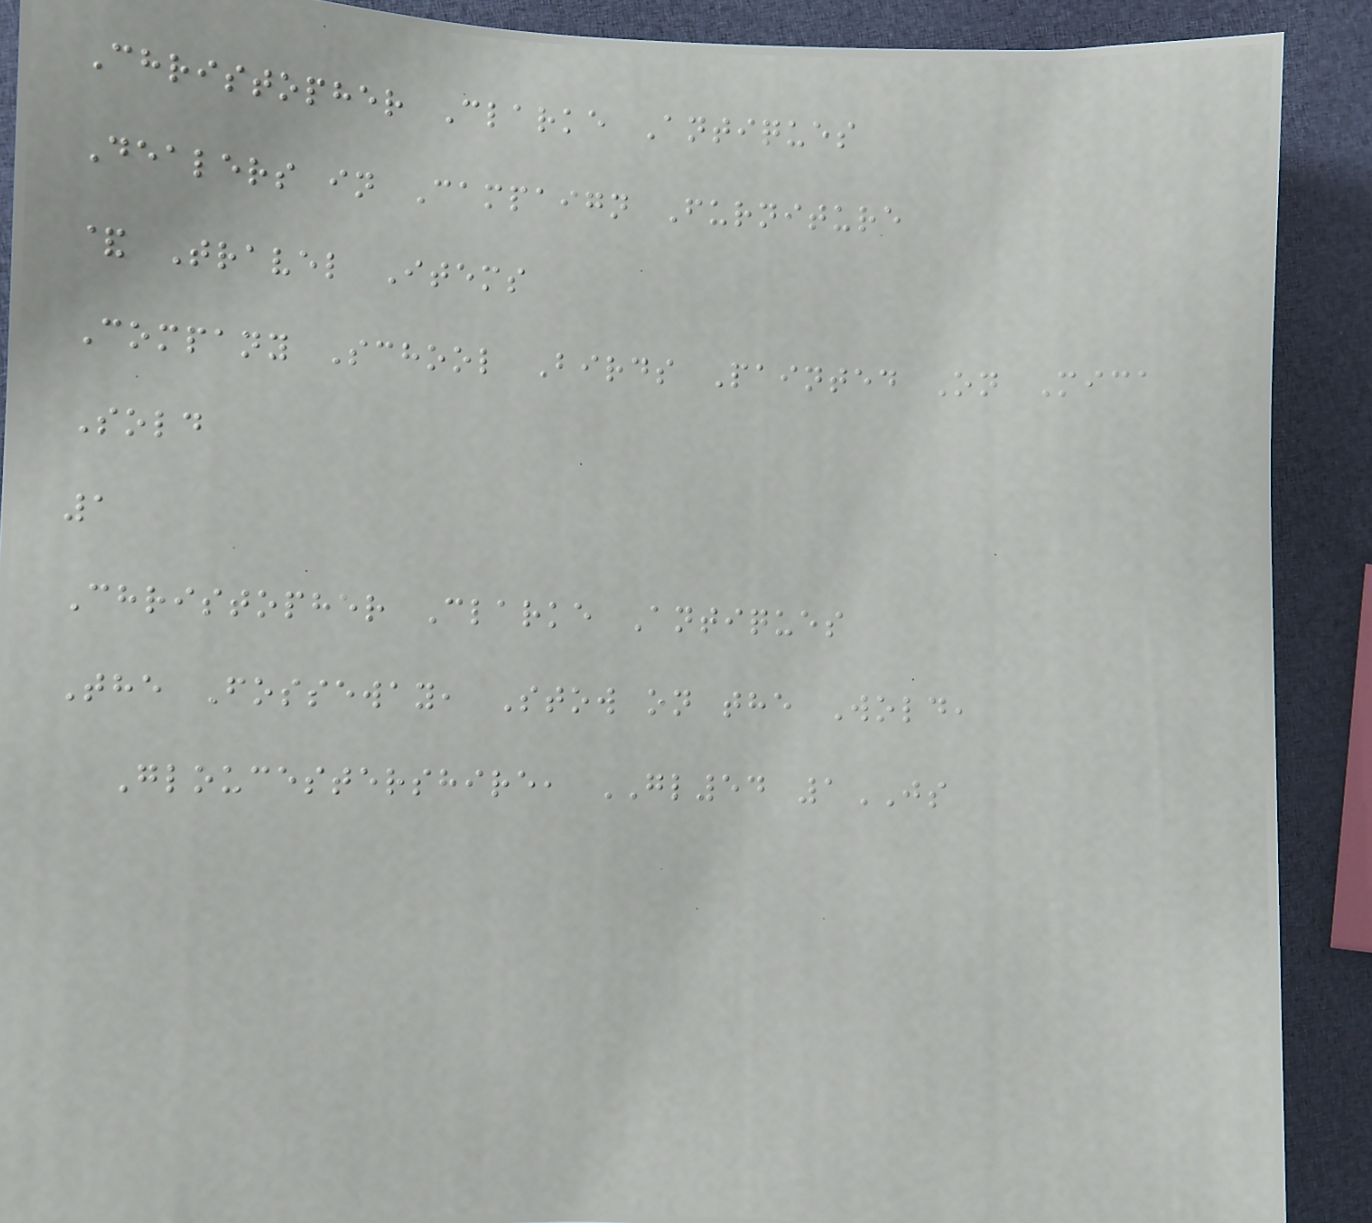Christopher Clarke Antiques
Dealers in Campaign Furniture
& Travel Items
Company School Birds Painted On Mica
Sold
1
Christopher Clarke Antiques
The Fosseway, Stow on the Wold,
Gloucestershire, GL54 1JS
